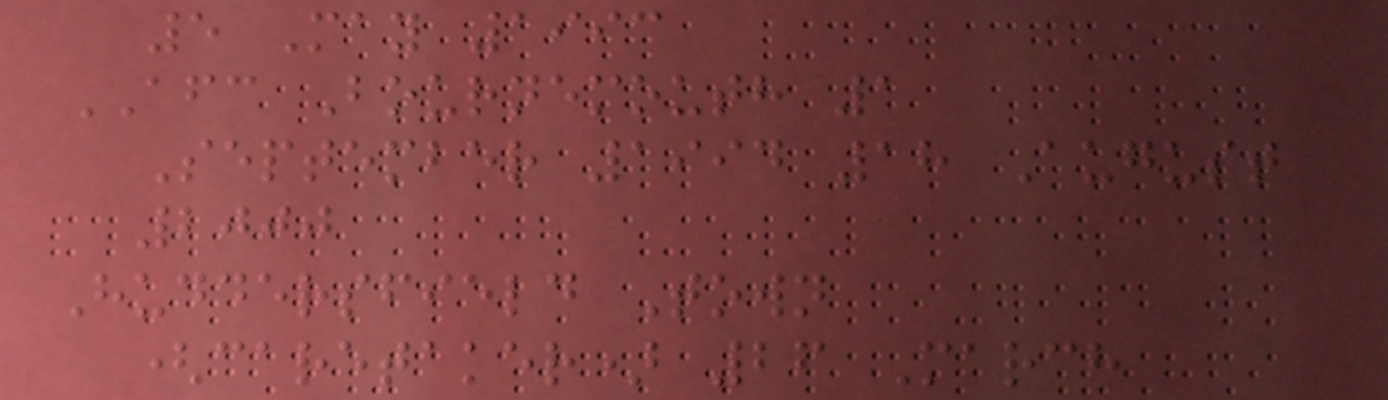5 May 1993
AFC Bournemouth 1
September 1994 18 August
2000
Huddersfield Town
(caretaker) 26 March
